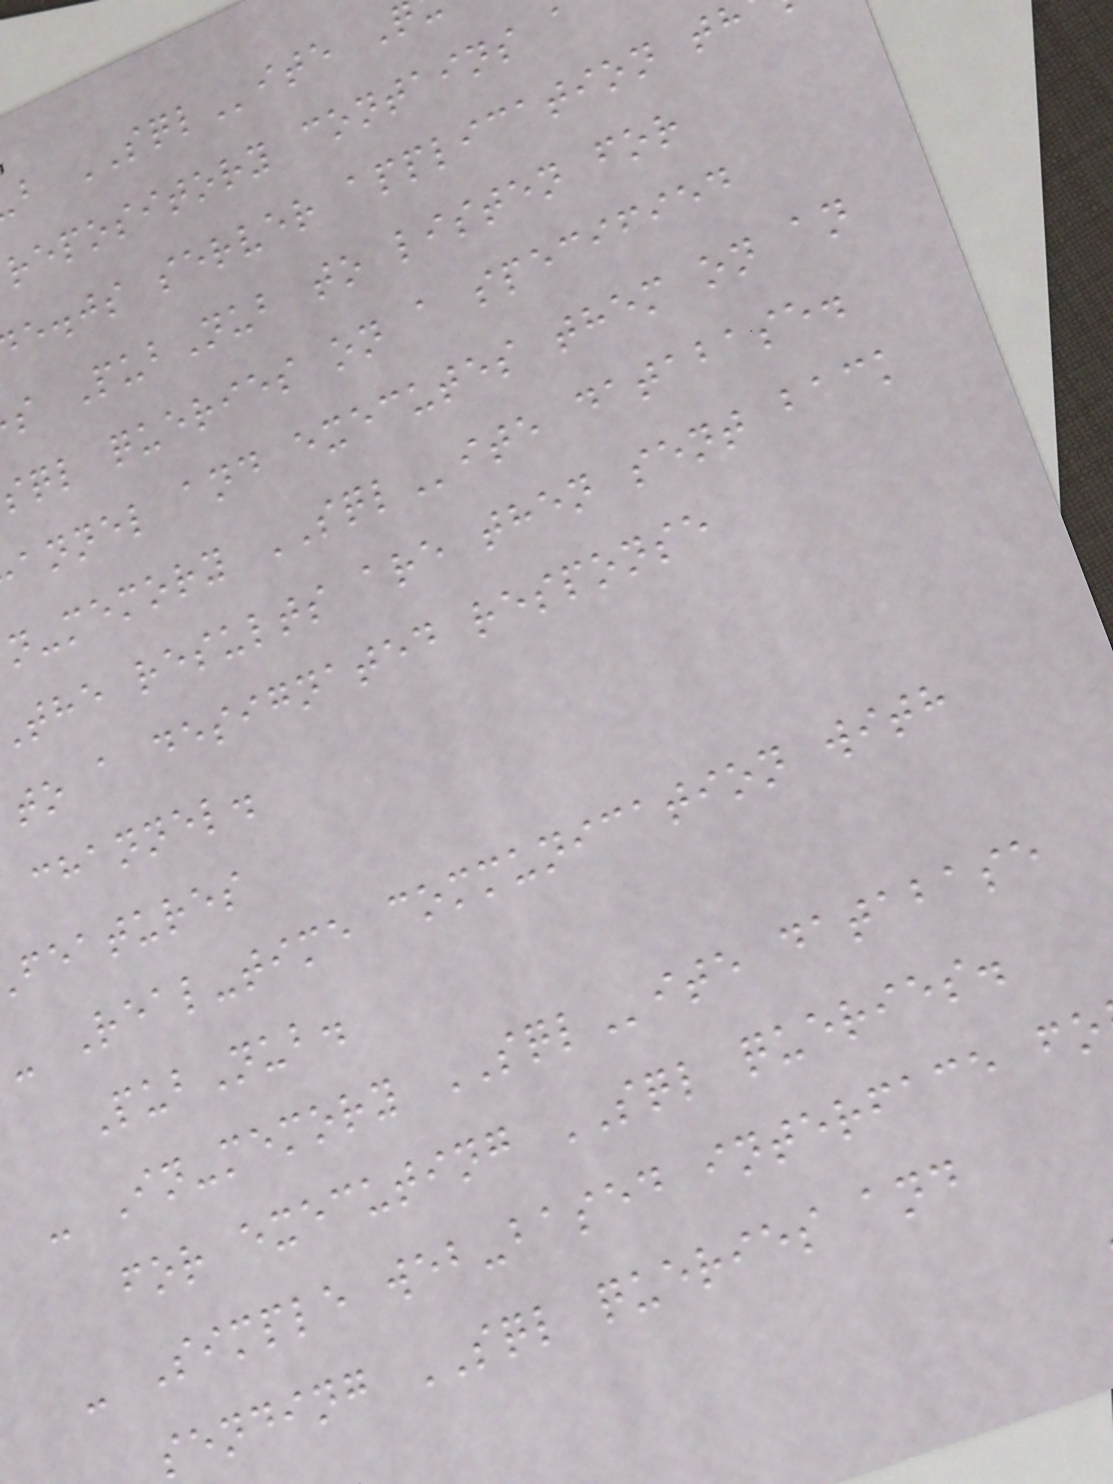b SQLite
repository contains a
e.js server application th
s PubNub to listen for
sql queries on a specified
annel and executes them on an
n-memory SQLite database.
the results are then sent back
to a designated response
channel.
features
- Real-time communication with
PubNub.
- In-memory SQLite database
for executing SQL queries.
- Simple web-based interface fo
sending SQL queries and
